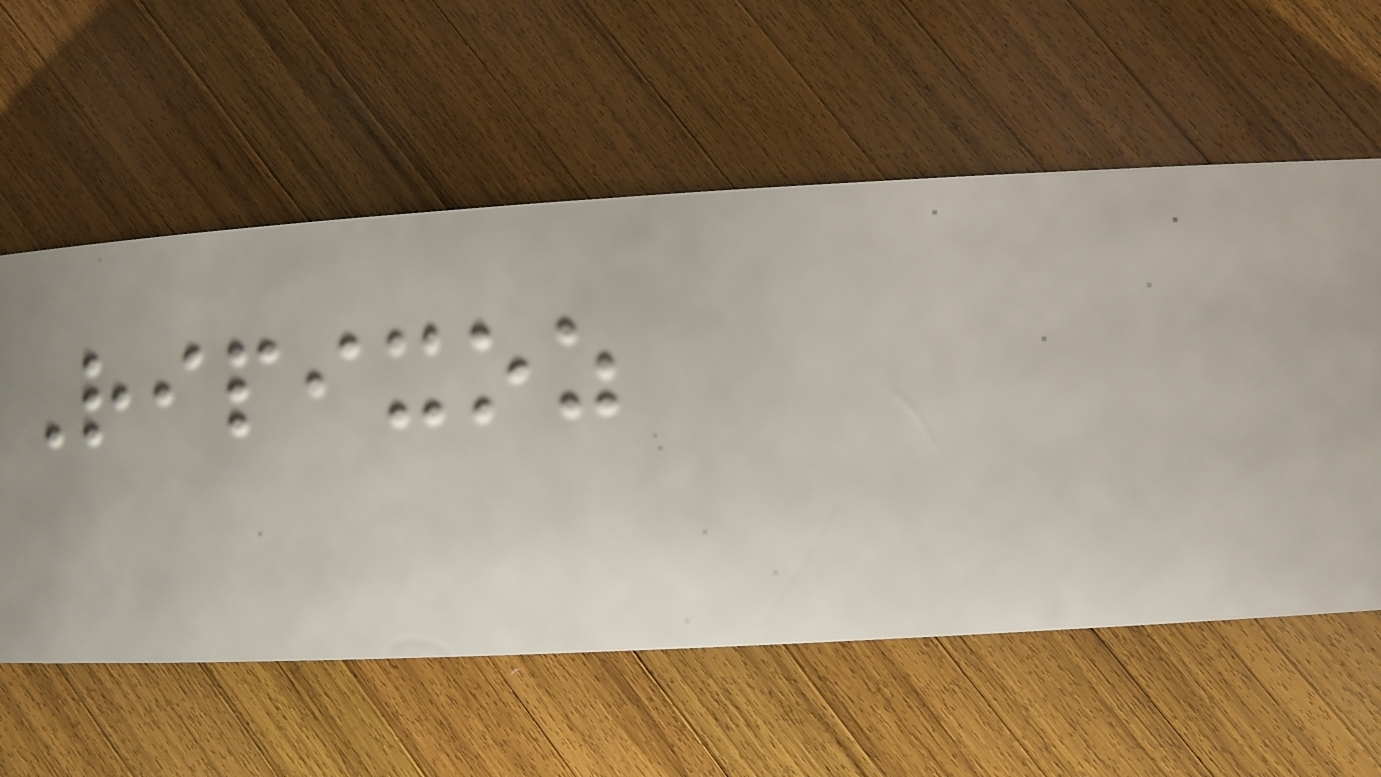Ripixoz
